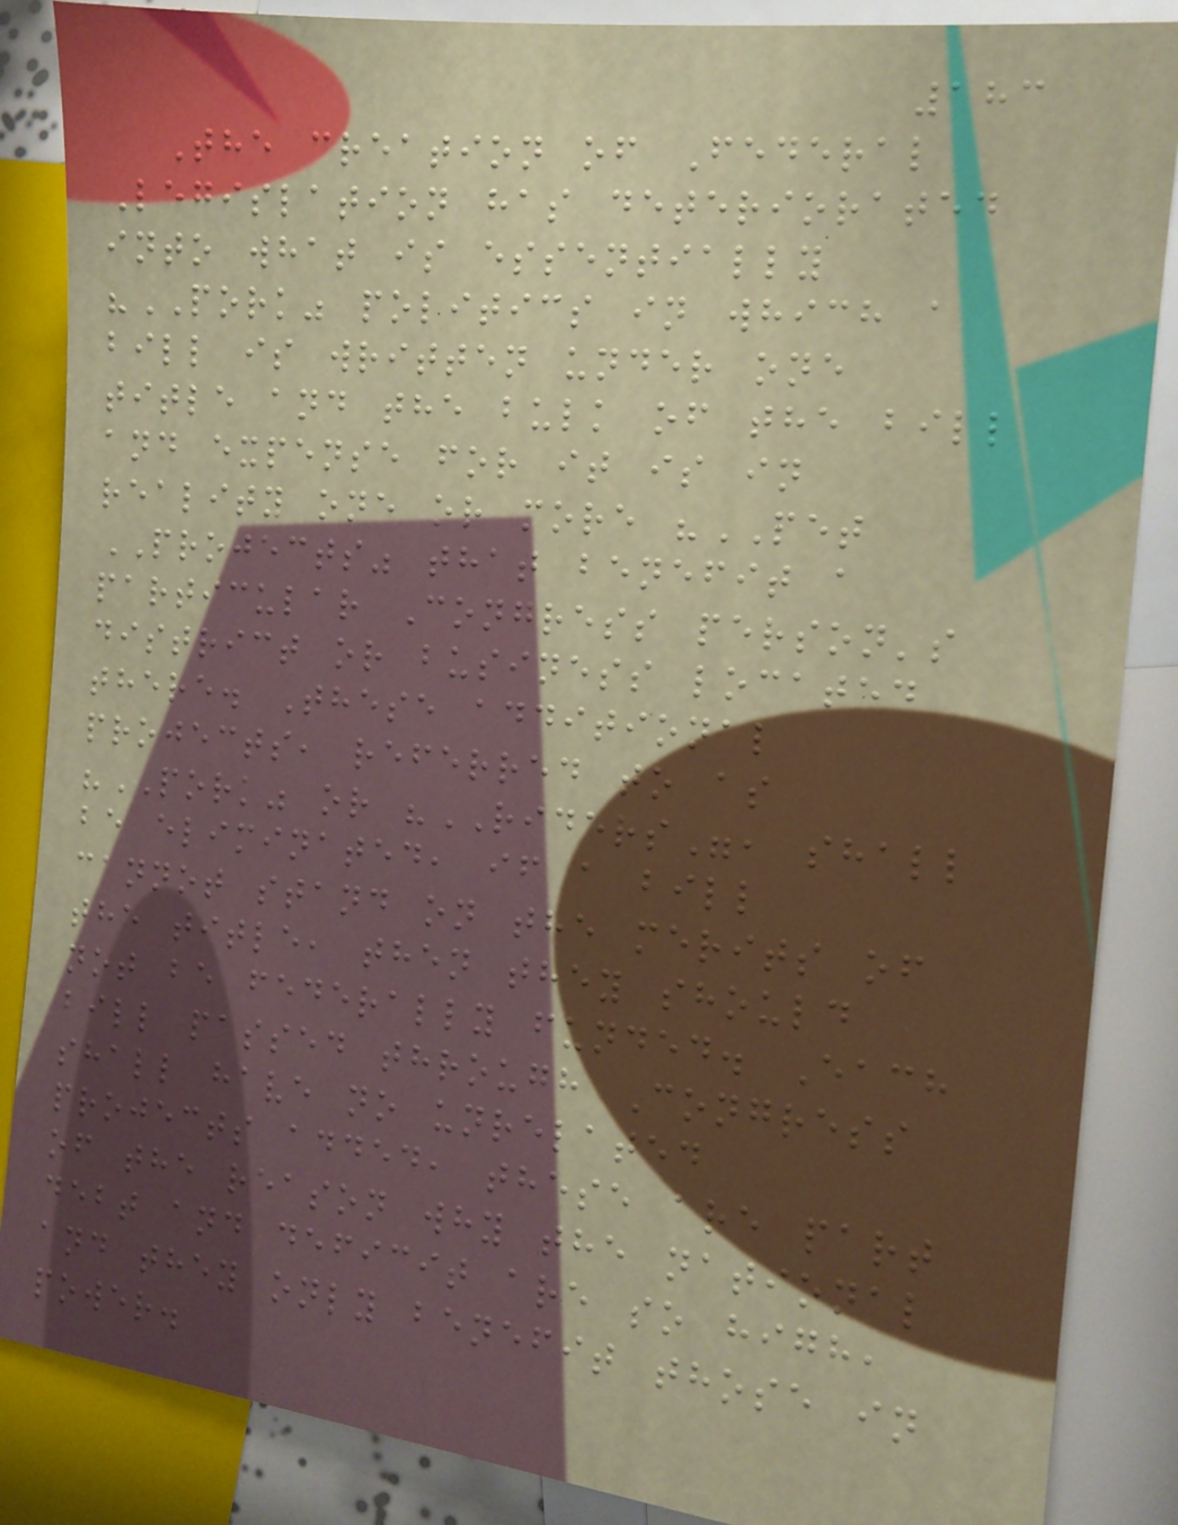183
The creation of Federal
Legislation has deteriorated
into what is essentially
"PORK" politics in which a
bill is written under one
title and the bulk of the bill
and expense for it is in
reality one or more "PET
PROJECTS" that benefit a
particular Congress person's
district or business located
there. These additional
projects, referred to as
"PORK" or "RIDERS", shall
be eliminated, if a bill
cannot stand on the merits of
the title, then they should
not be federally funded. Each
bill passed through Congress
shall have no unrelated
projects added, these are part
of the reason why the national
debt and deficit are so high,
and they only benefit those in
power.
